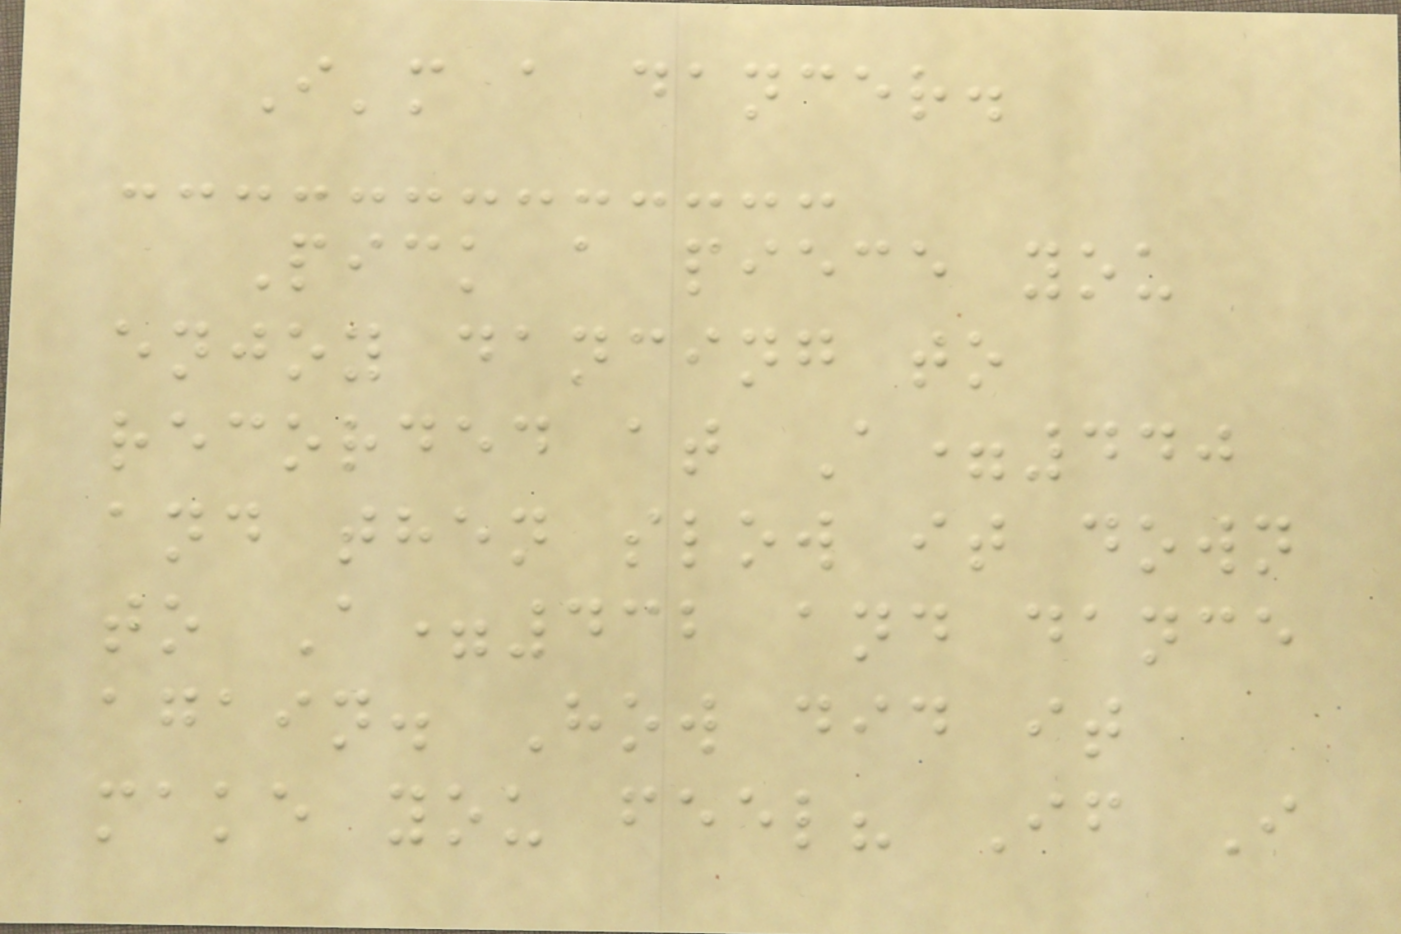I'm a dancer.
Pick a piece you
enjoy dancing to
recorded at A=440
and then slow it down
to A=432 and dance
again. How did it
make you feel? If I
